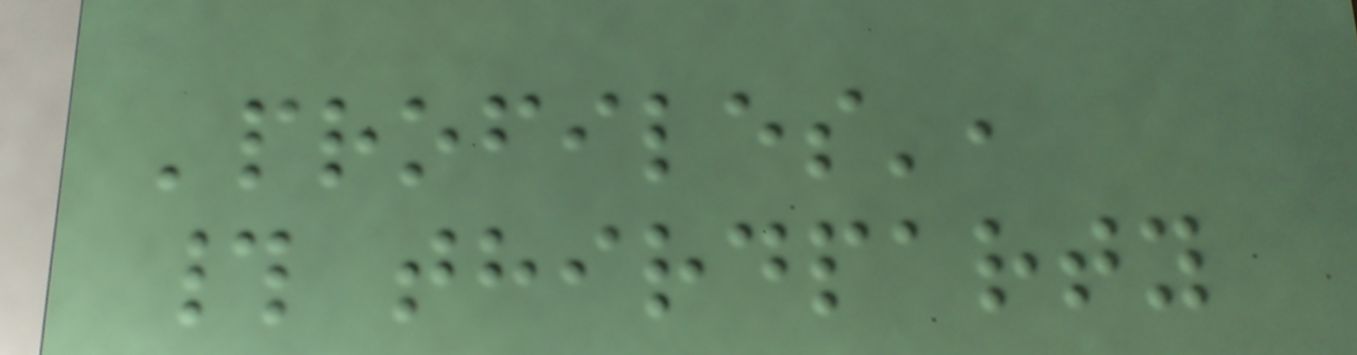'profiles',
# thirdparty
